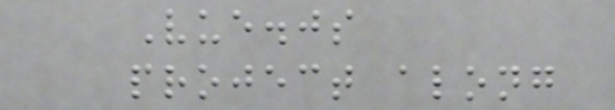Vue.js
project along
